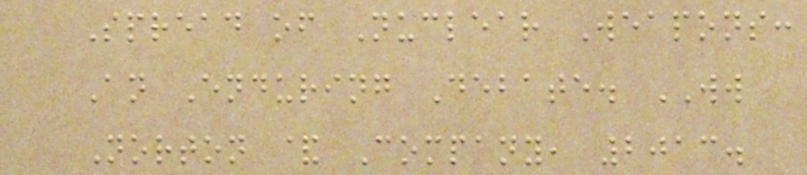Spread of Nuclear Weapons:
An Enduring Debate. WW
Norton & Company, 2013.
